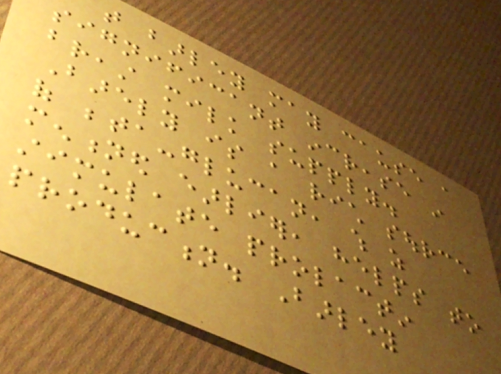that barley may cause a
significant increase in
breast milk supply.
Barely is a rich source
of beta-glucan, which as
mentioned earlier, helps to
stimulate prolactin
production. Barley
